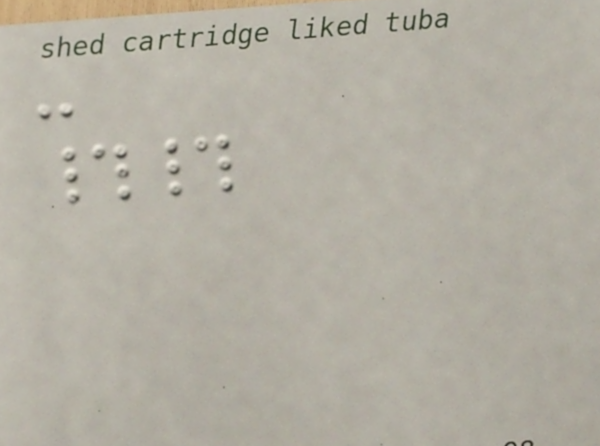-
##
